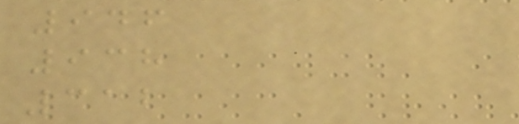946
938
312
